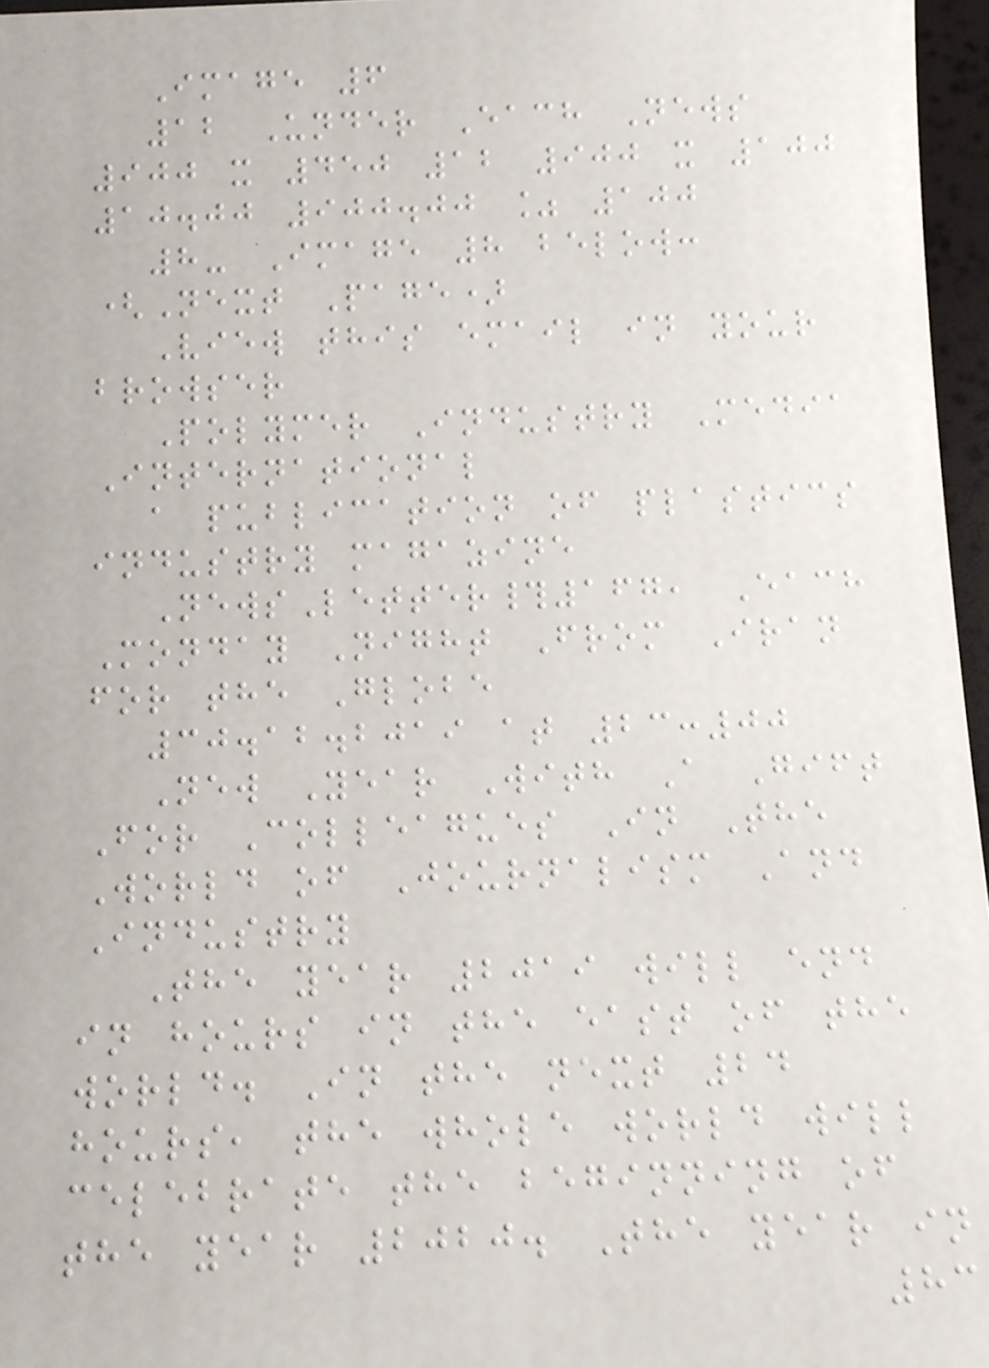Image 6
12 Under Each News
900 x 450 12 900 x 100
10.00 900.00 % 100
8- Image 8 below:
(Next Page)
View this email in your
browser
Polymer Industry Media
International
a publication of plastics
industry magazine
NewsLetter#167, Each
Monday Night From Iran
for the Globe
30.12.2019 at 23:00
New Year With A Gift
For Colleagues In The
World of Journalism And
Industry
The year 2019 will end
in hours in the east of the
world. In the next 24
hours, the whole world will
celebrate the beginning of
the year 2020. The year in
83
